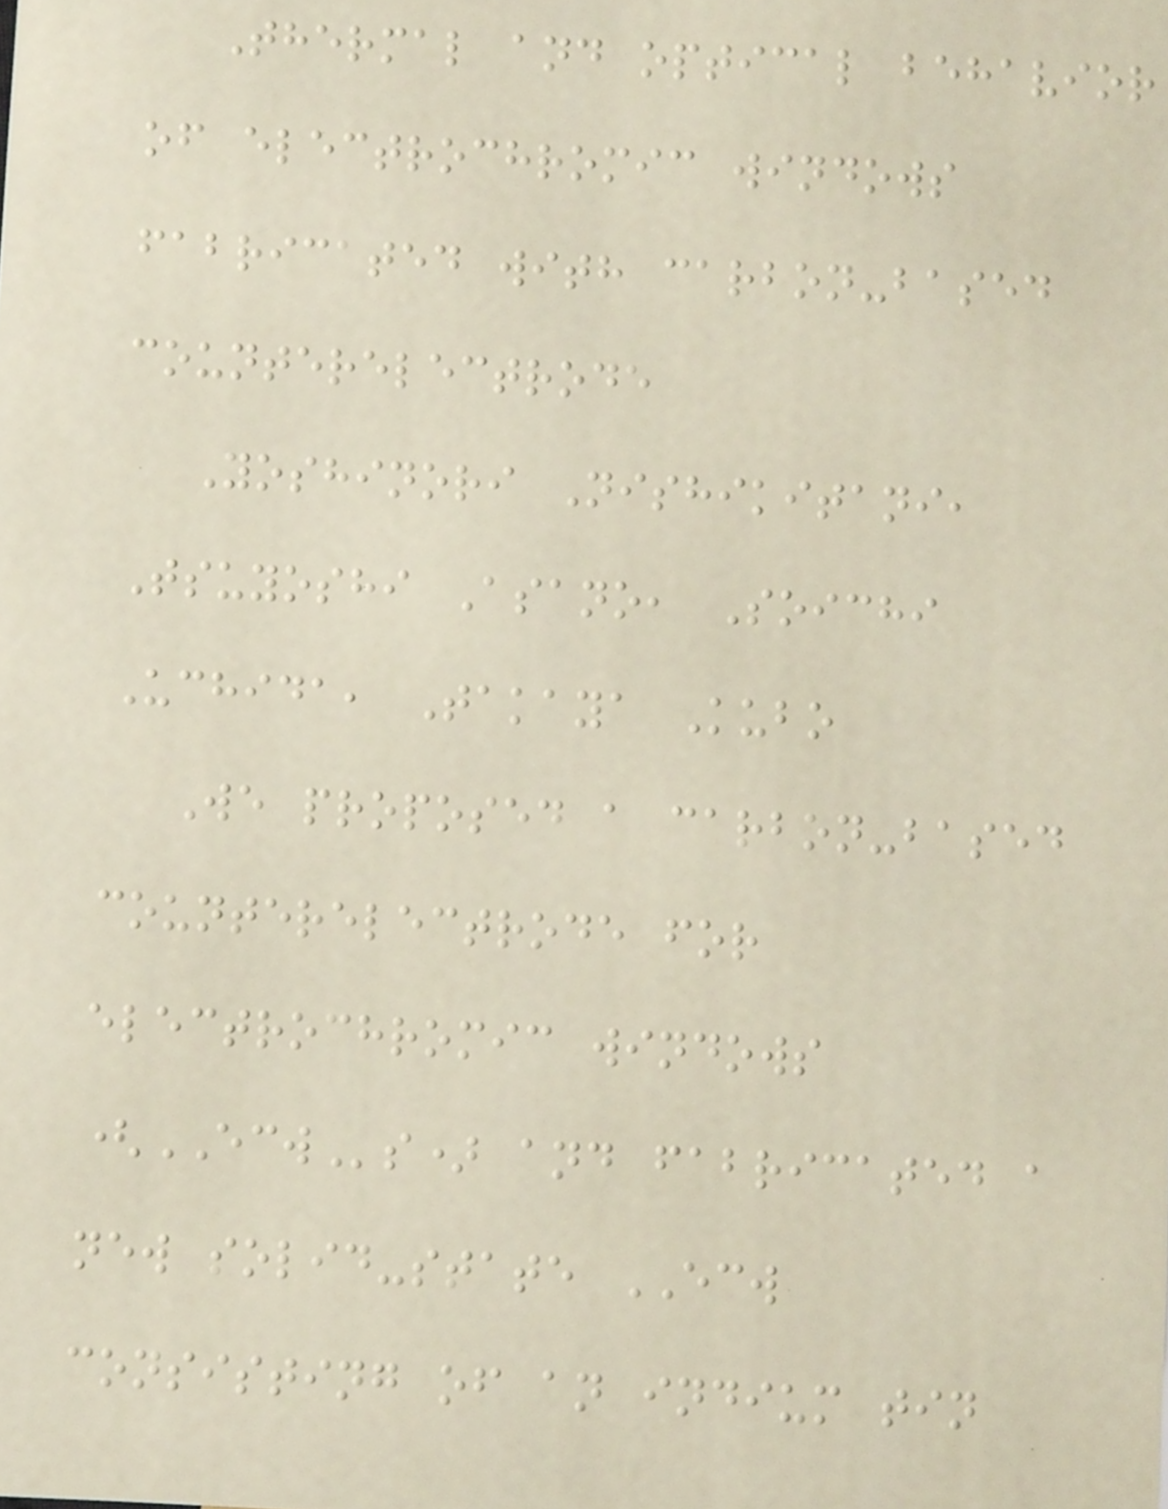Thermal and optical behavior
of electrochromic windows
fabricated with carbon-based
counterelectrode
Yoshinori Nishikitani,
Tsuyoshi Asano, Soichi
Uchida, Takaya Kubo
We proposed a carbon-based
counterelectrode for
electrochromic windows
(ECWs) and fabricated a
new solid-state ECW
consisting of an indium tin
